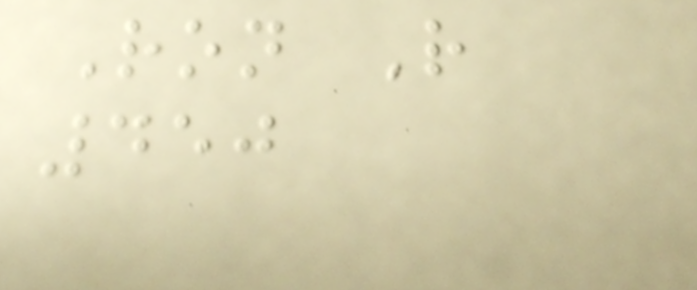Ron R
450
